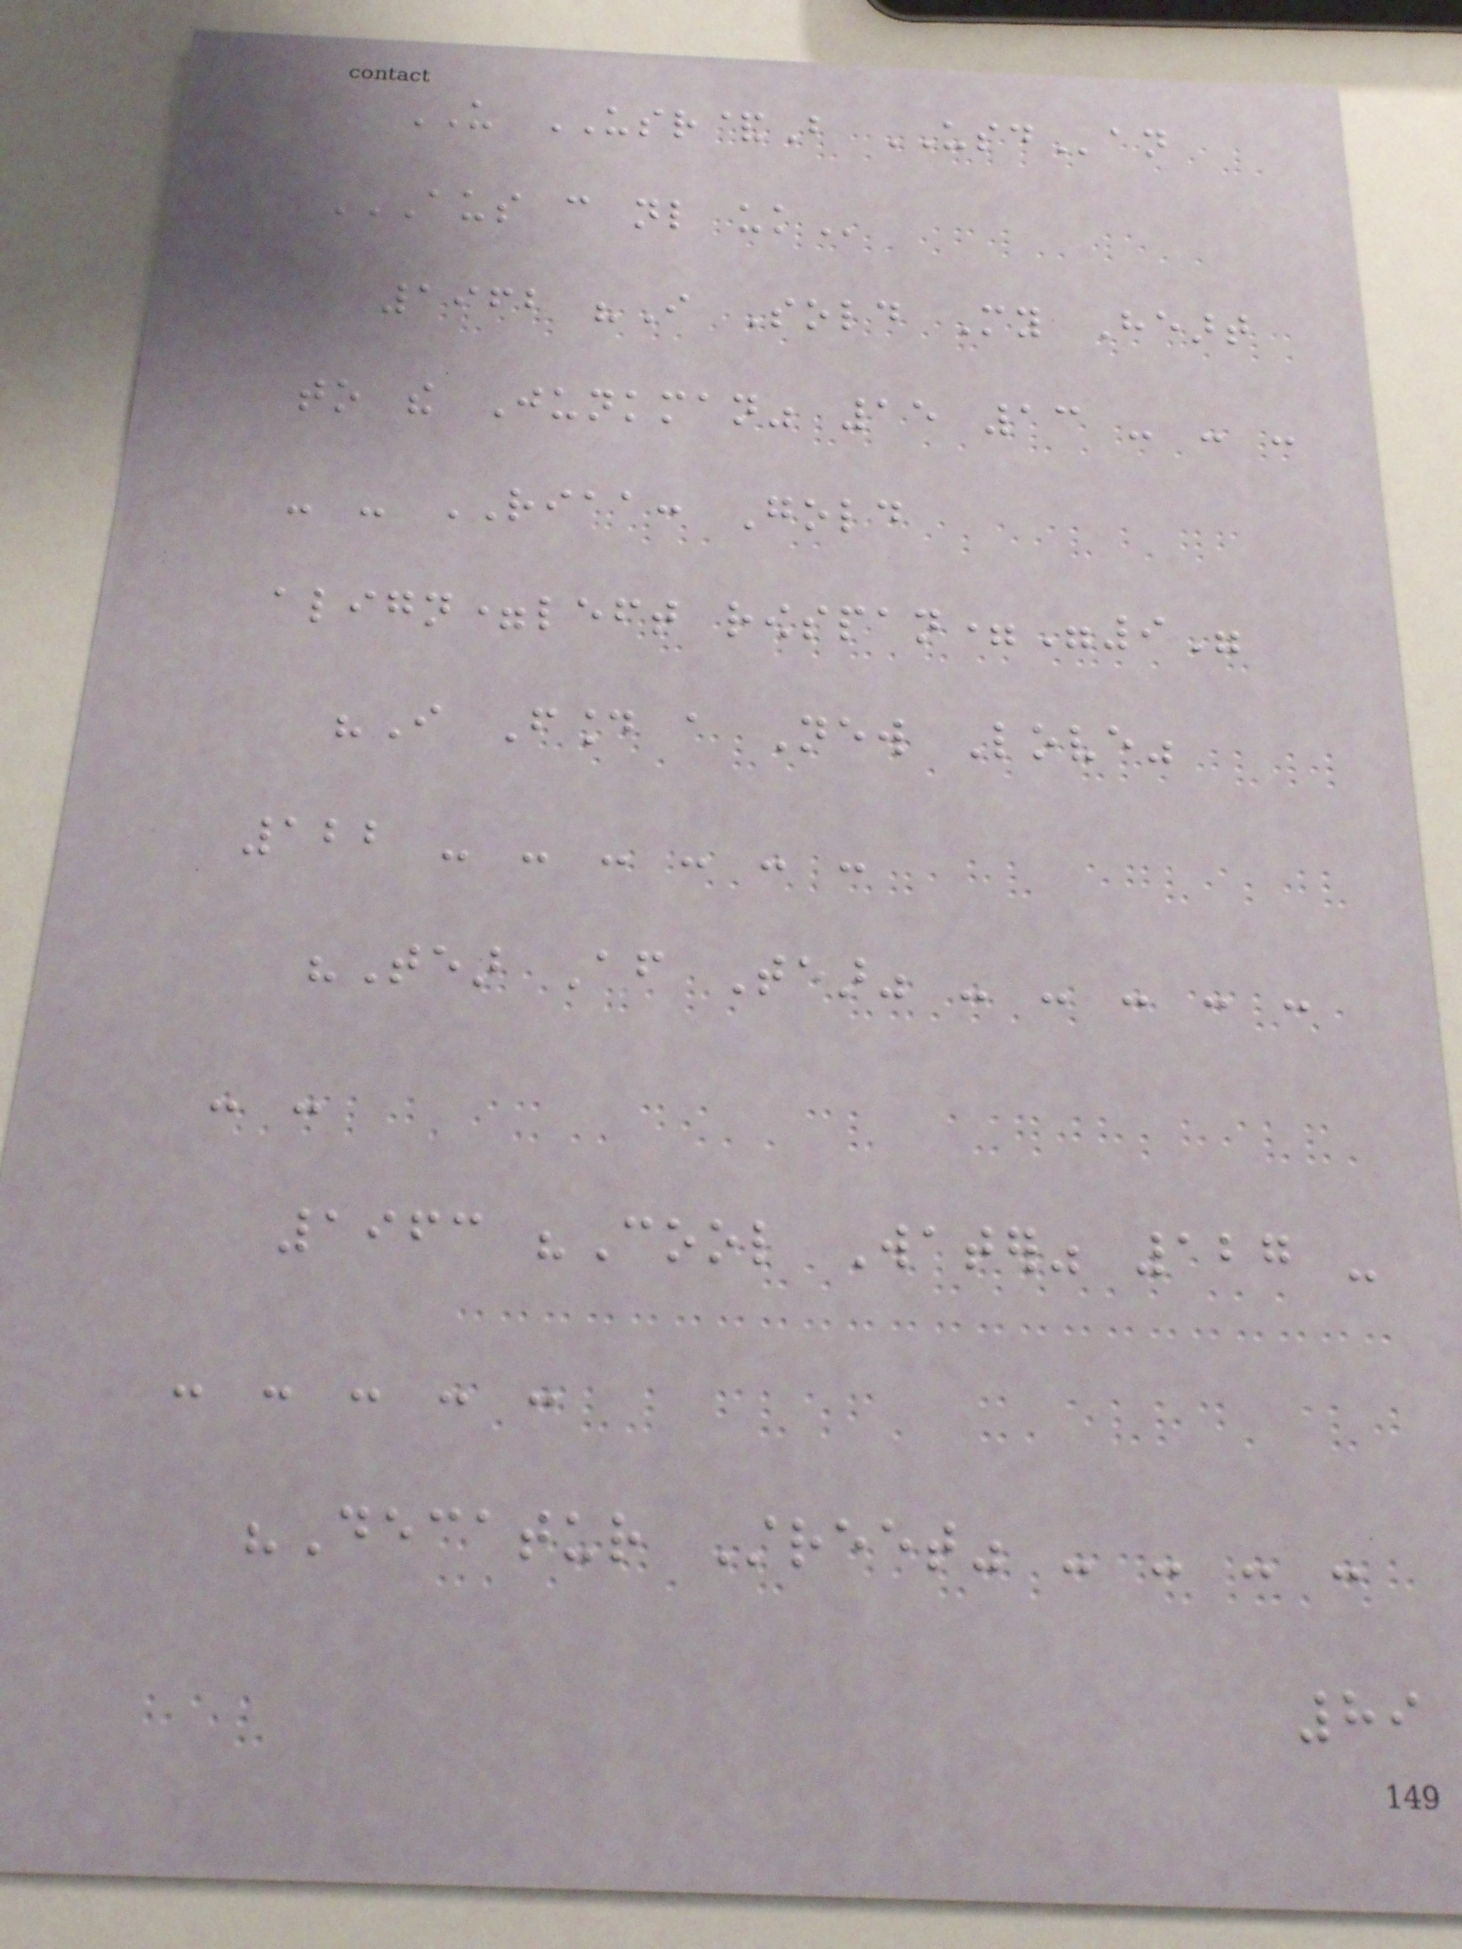US USR&B USDan
AUS CAN NL UK
1962 "I Sold My Heart
to the Junkman" 15 13 - - -
- - RIAA: Gold
align=left rowspan="9"
"I Found a New Love"
122 - - - - - -
"Tear After Tear" - - - - -
- -
1963 "Cool Water" 127 -
- - - - -
"Decatur Street" - - - -
89
